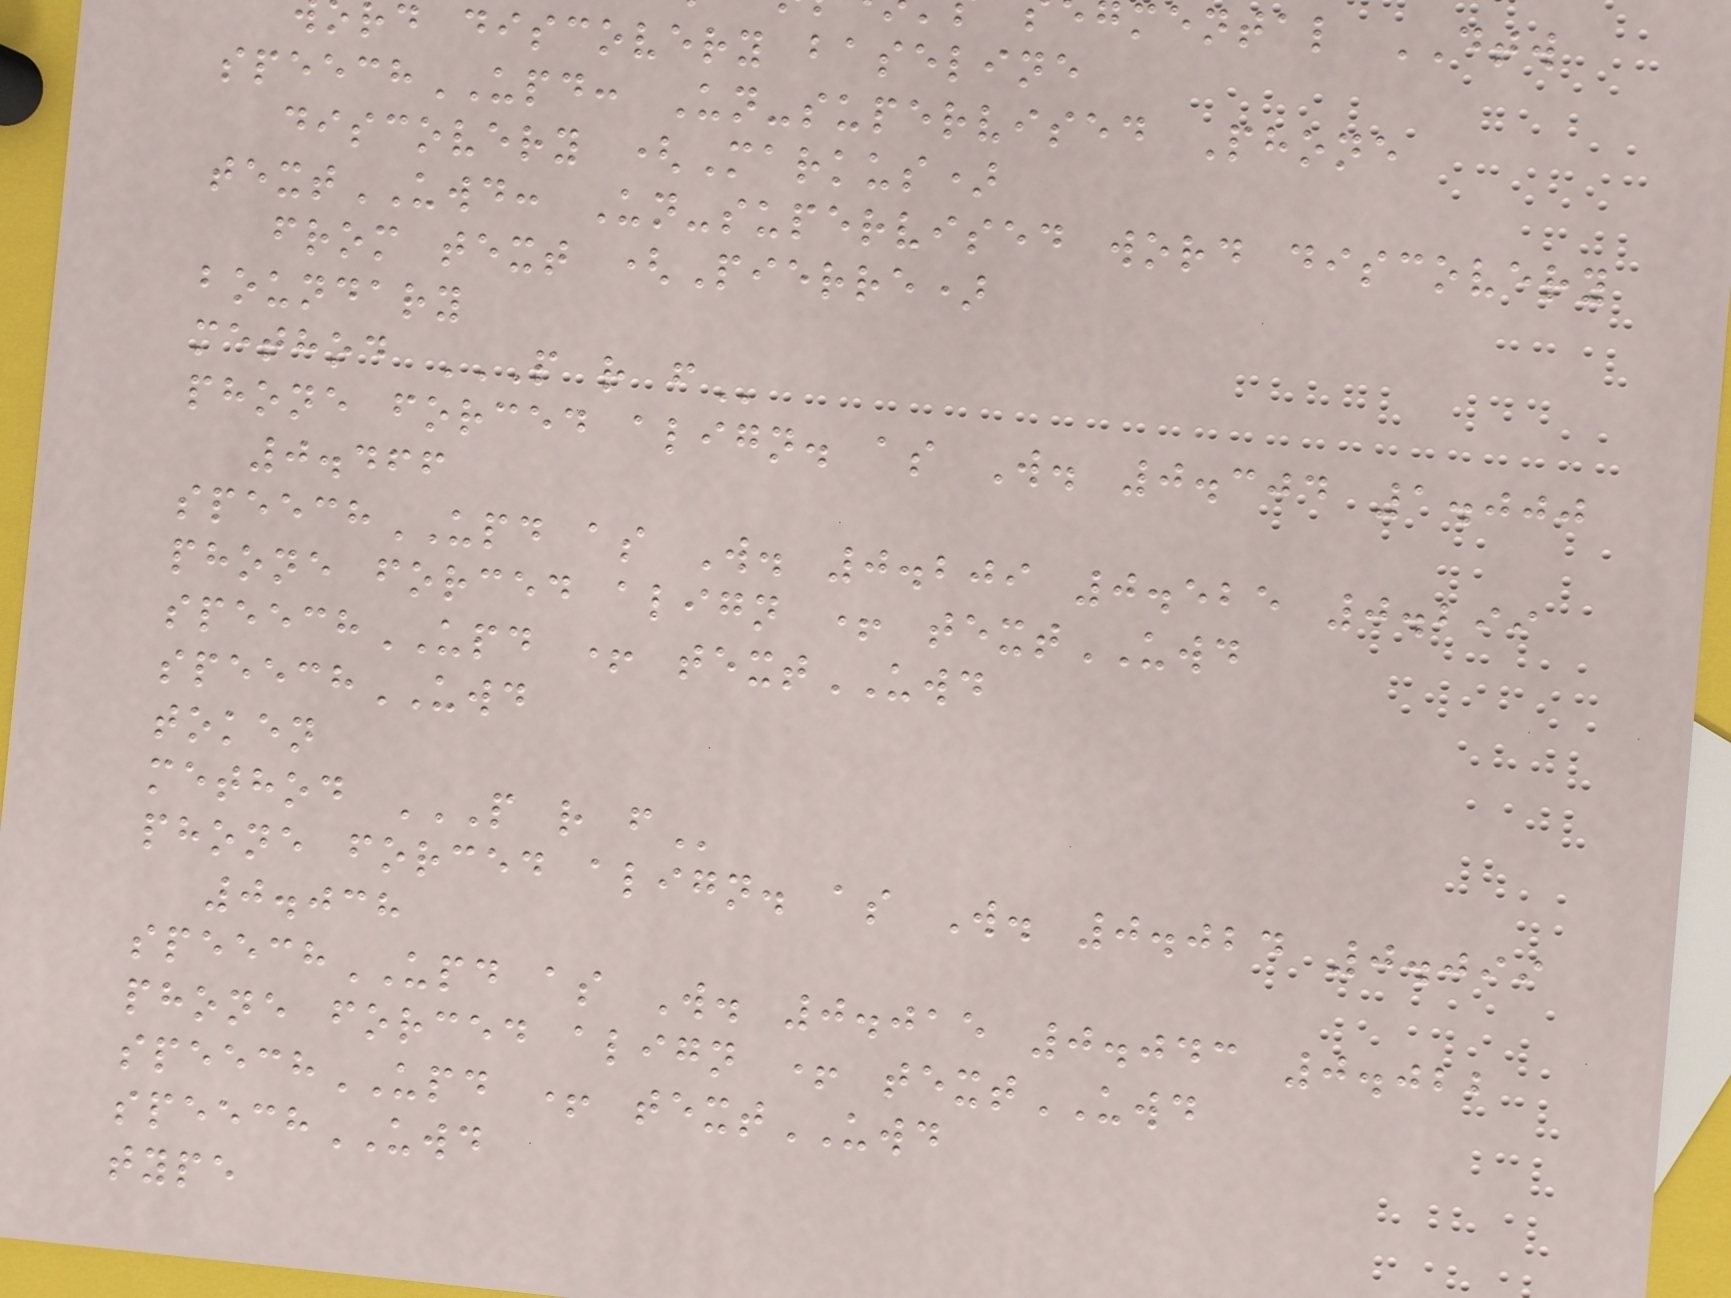mental DTW
rd discovery baseline
speechUPD: Un-supervised Phone
discovery (Markus)
textUWD: Un-supervised word discovery
from text (Pierre)
boundary
method P R F
phone forced align. as W. 0.304 1.000
0.466
speechUPD as W. 0.209 0.525 0.299
phone forced align + textUWD
speechUPD + textUWD
speechUWD
token
method P R F
phone forced align. as W. 0.024 0.099
0.038
speechUPD as W. 0.015 0.043 0.022
phone forced align + textUWD
speechUPD + textUWD
speechUWD
type
